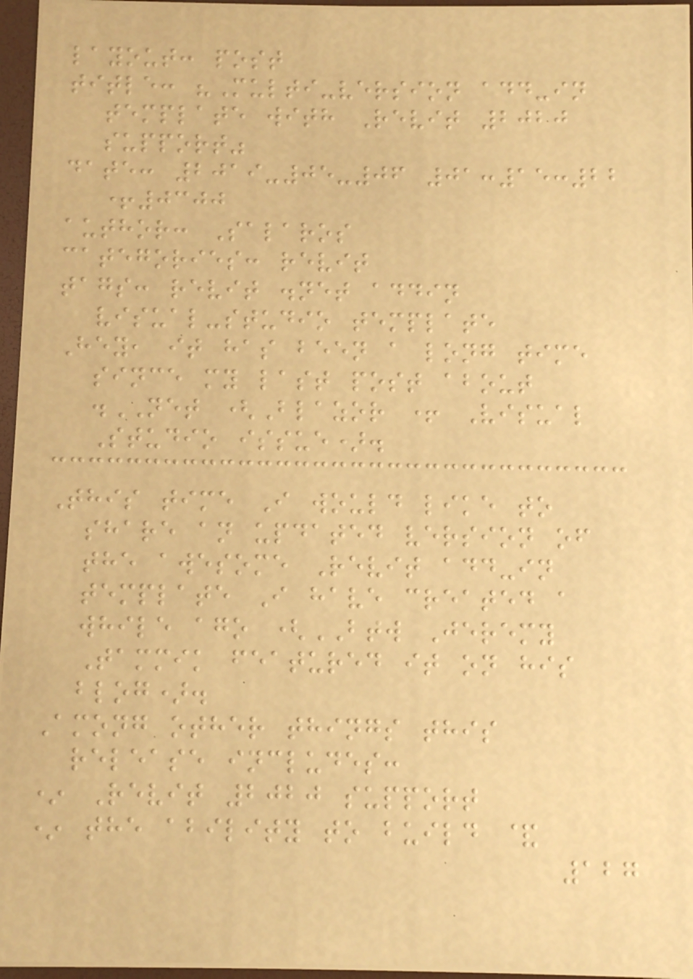layout: post
title: "Multi-version add-in
template with Revit 2020
support"
date: 2019-05-06 01:15:22
+0300
author: Salaros
categories: revit
tags: revit .net addin
visual-studio template
Hey, it has been a long time
since my last post about
.NET (Blazor + Visual
Studio issue).
This time I would like to
share an updated version of
the awesome Revit add-in
template I have created a
while ago (BTW Jeremy
Tammik featured it on his
blog).
Among other things this
release includes:
* Revit 2020 support
* the ability to build &
127
